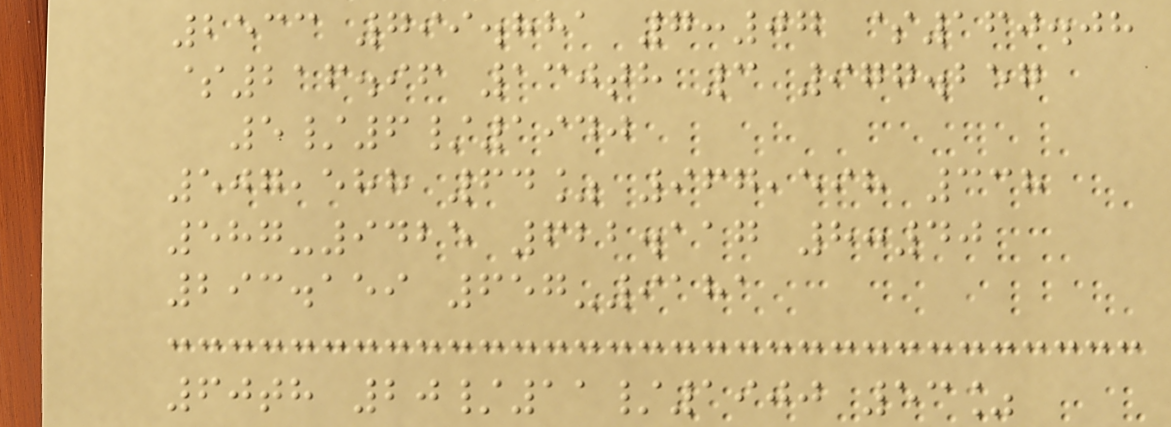2533 799.881 7:07 $160.08
$216.96 130th 3 977.257
5/6/1940
507,588 64% 967,598 338
587-9425 622.117 8:40
293.159 657-9181
60th 20/11/1900 53%
